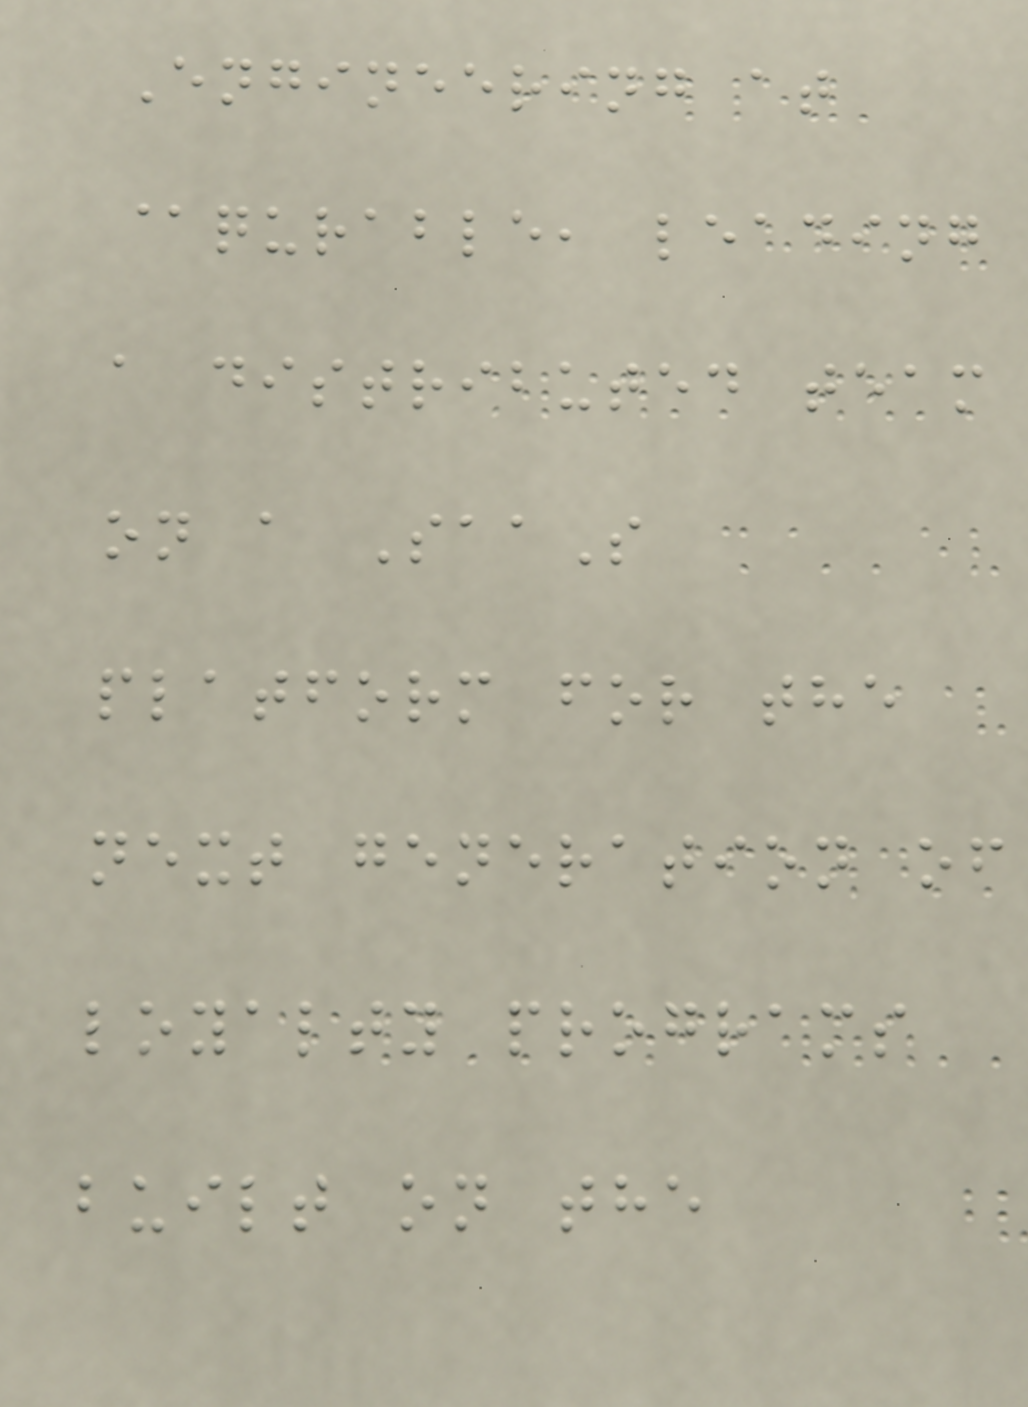Engineering at
@qurable, leading
a distributed team
on a SaaS
platform for the
next generation of
loyalty programs
built on the
